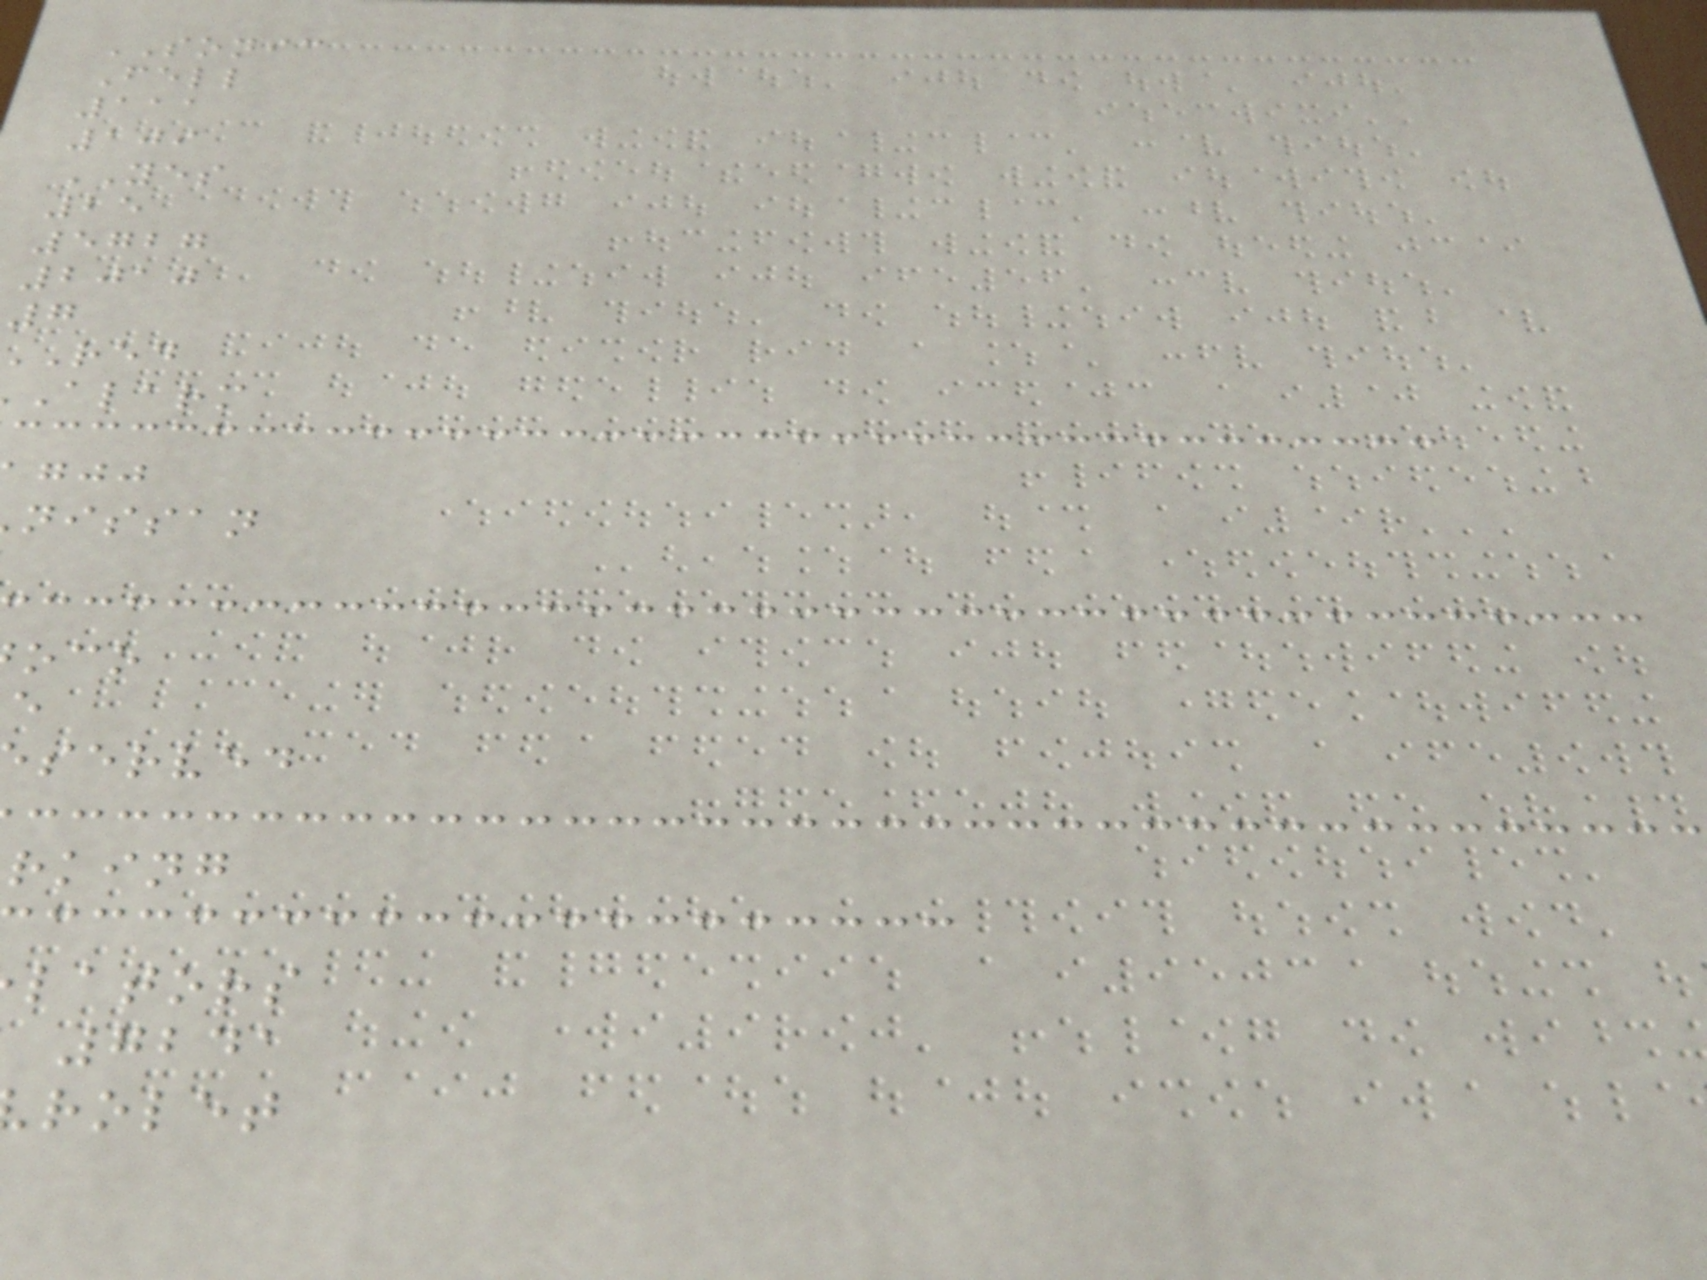SONIC
Fell
111
109
YES
25
5727
2010
7
alarm
nissan
served
rking
lators
7241
rolet
